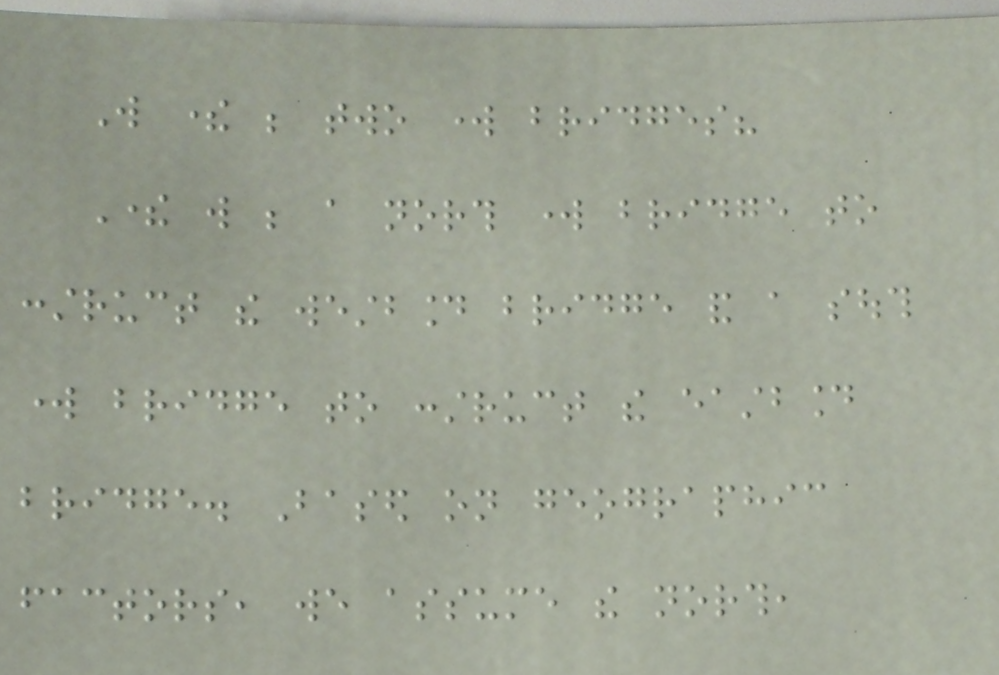Will there be two work bridges?
There will be a north work bridge to
construct the westbound bridge and a south
work bridge to construct the eastbound
bridge. Based on geographic
factors, we assume the north,
